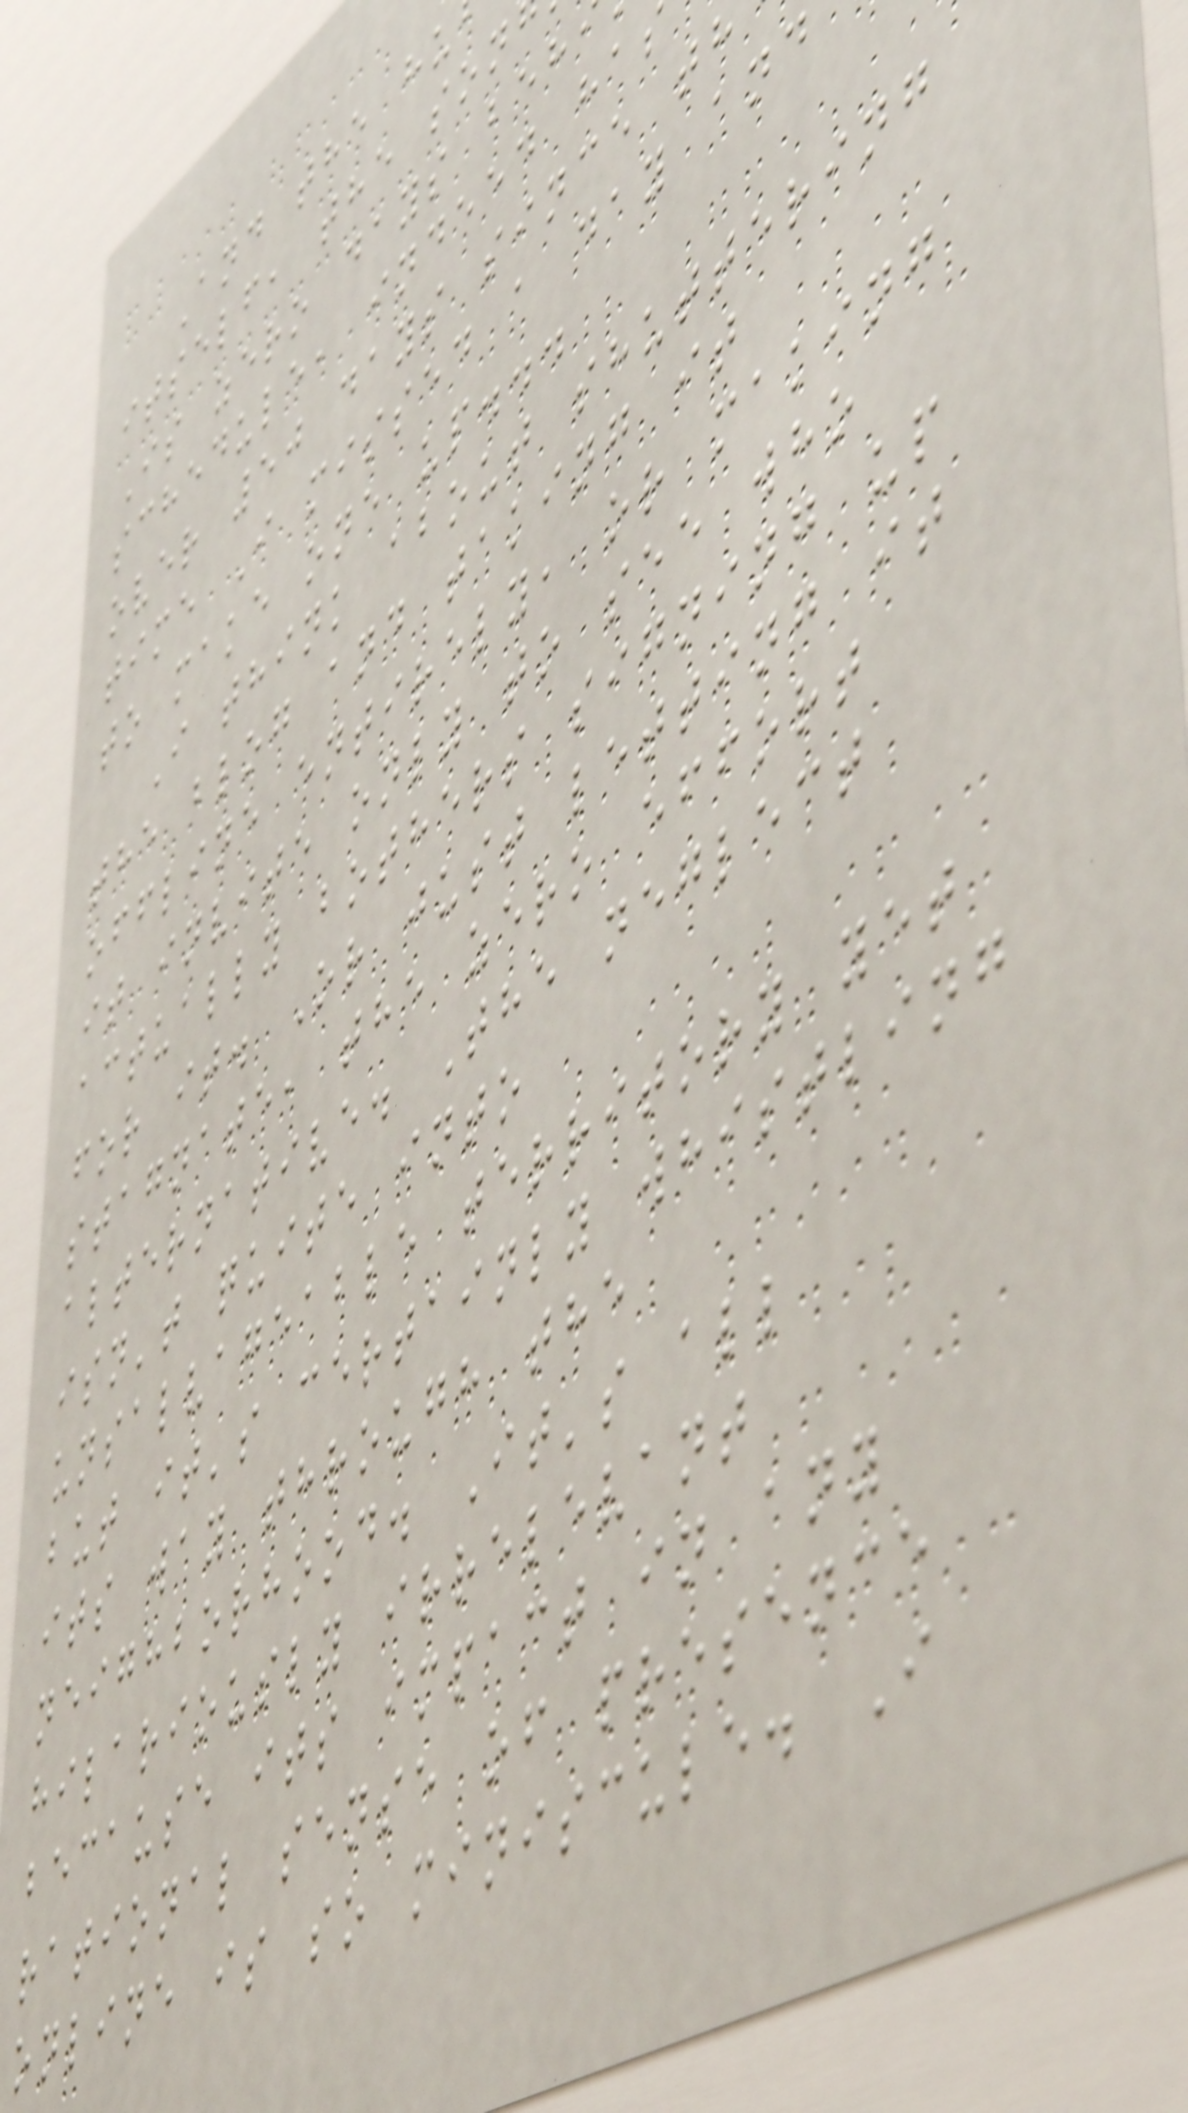And the hu
itself, the son
Is zero days beh
schedule, indeed ha
over 50 days since th
time I missed a day and
to make one up...
I think about shuttering
the blog and taking it
offline entirely, or making
it invite only to see who
actually bothers signing up
for it. Or just letting it
stagnate, the zero effort
alternative. The neglect
isn't quite into
unsalvageable territory yet
but it's certainly whistling
its way through the
neighborhood. It's all
hilariously irrelevant
because its impact in any
rational sense of presence
online is so miniscule. I
